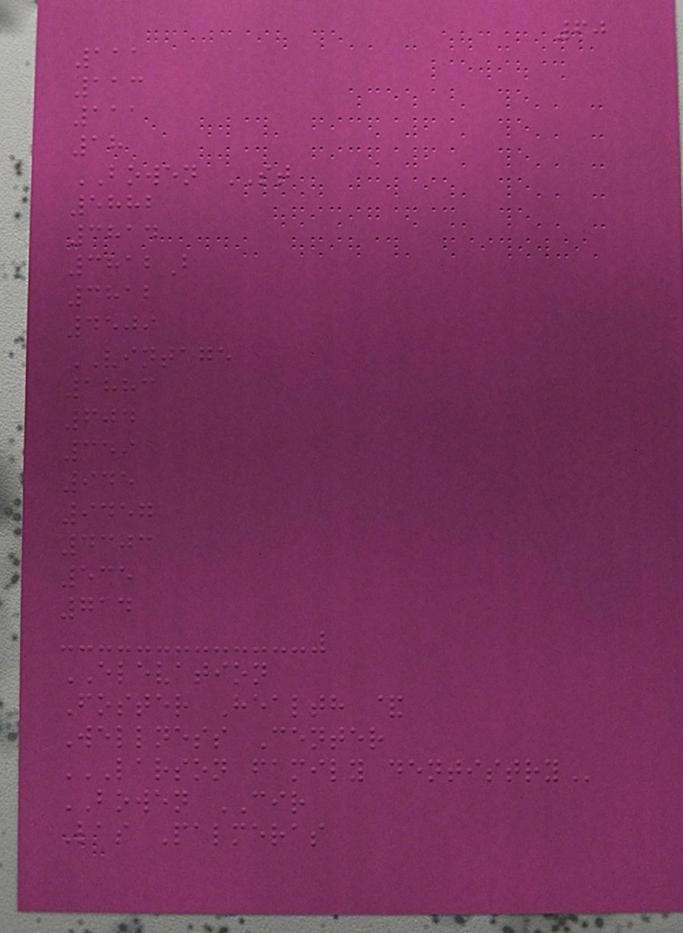60
111
113
111
18
BOWEN ST
5882
3814
3812B
3812
4509
VINTAGE
1883
604
359
945
9457
4303
535
714
ELEVATION
Foster Health &
Wellness Center
LARSON FAMILY DENTISTRY
BOWEN CIR
Las Palmeras
